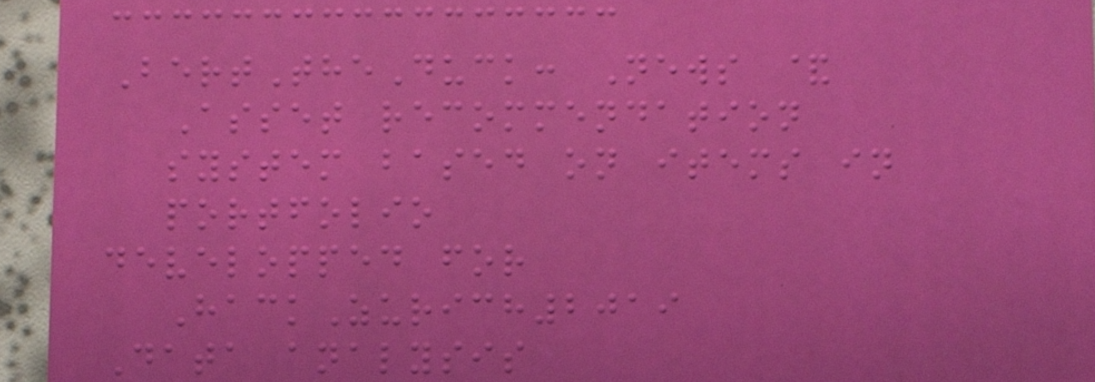BertTheDuck: News &
Asset recommendation
system based on items in
portfolio
developped for
HackZurich2019
Data analysis
